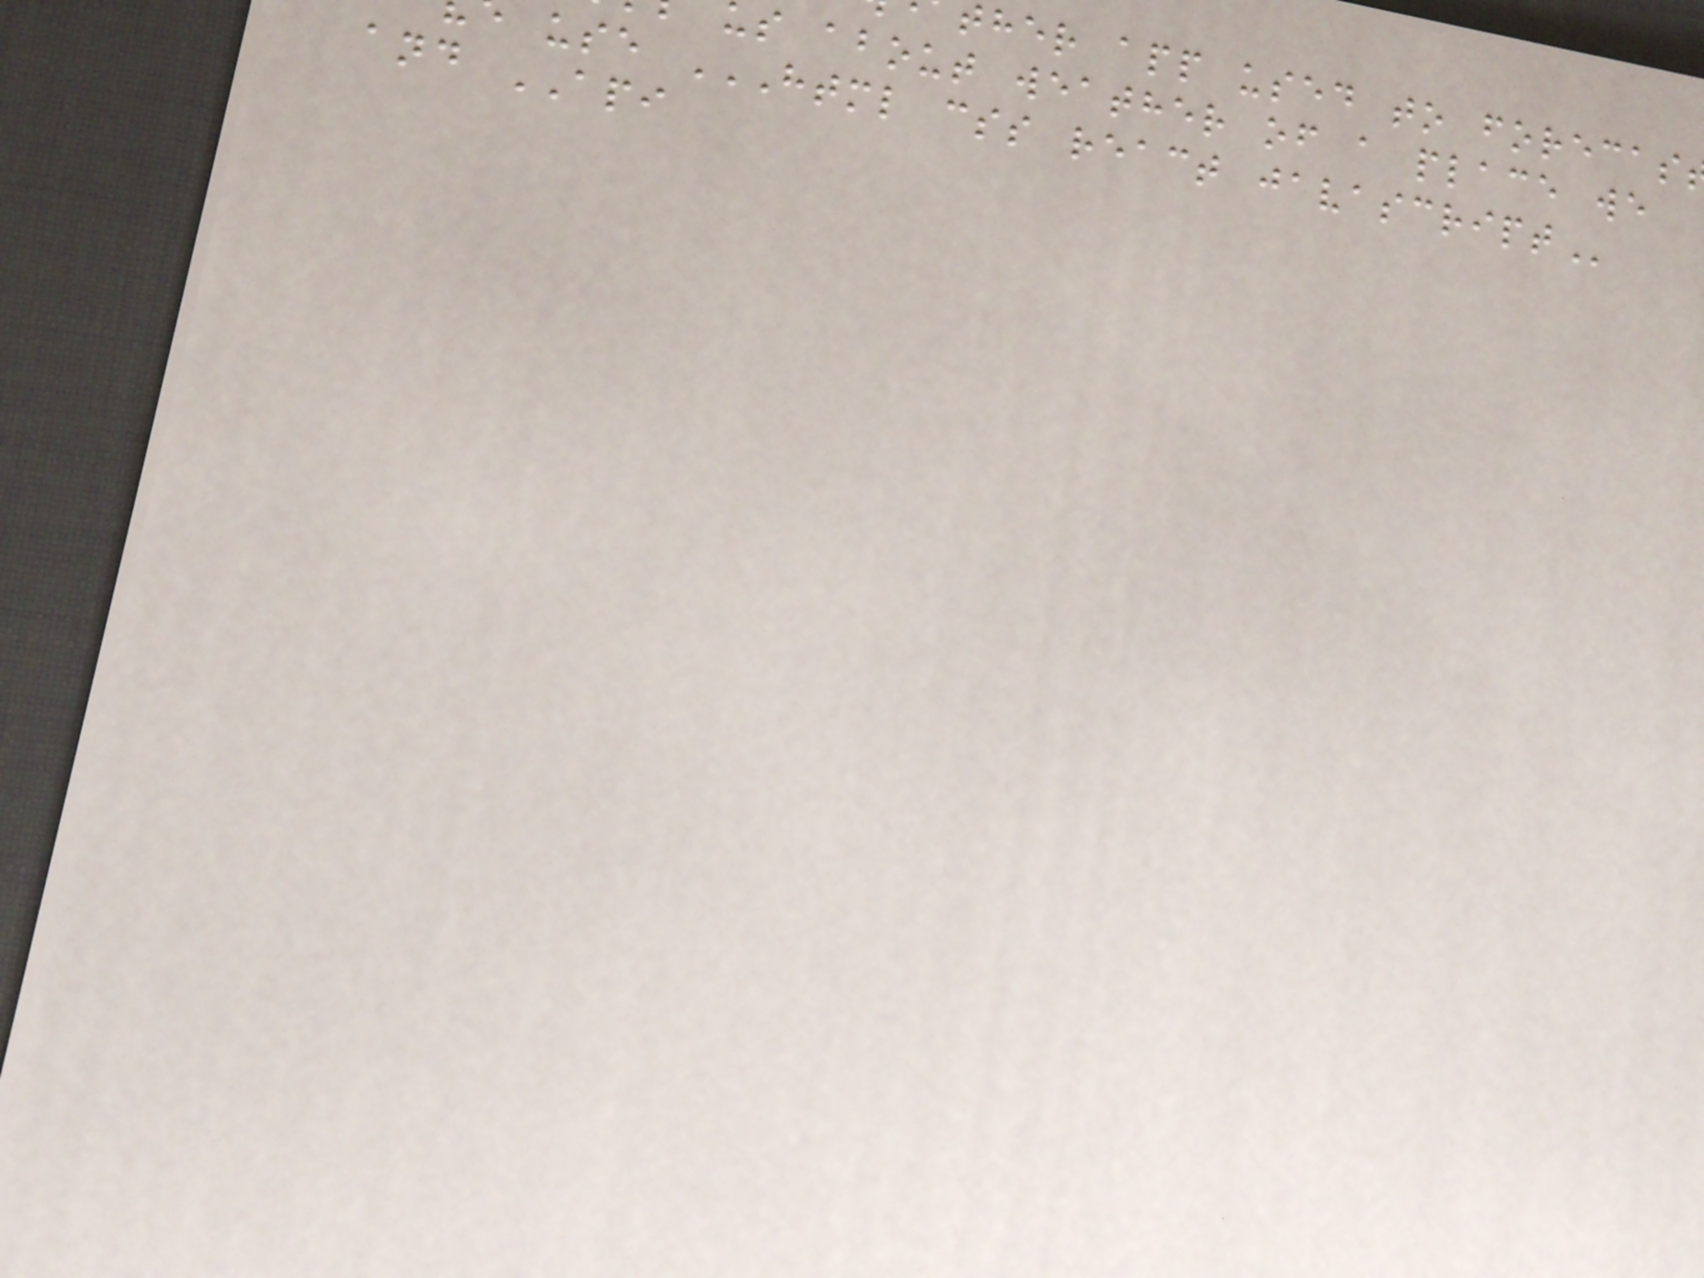ther app used to forecas
s about weather of a place we
use HTML CSS REACT JAVASCRIPT
and API
